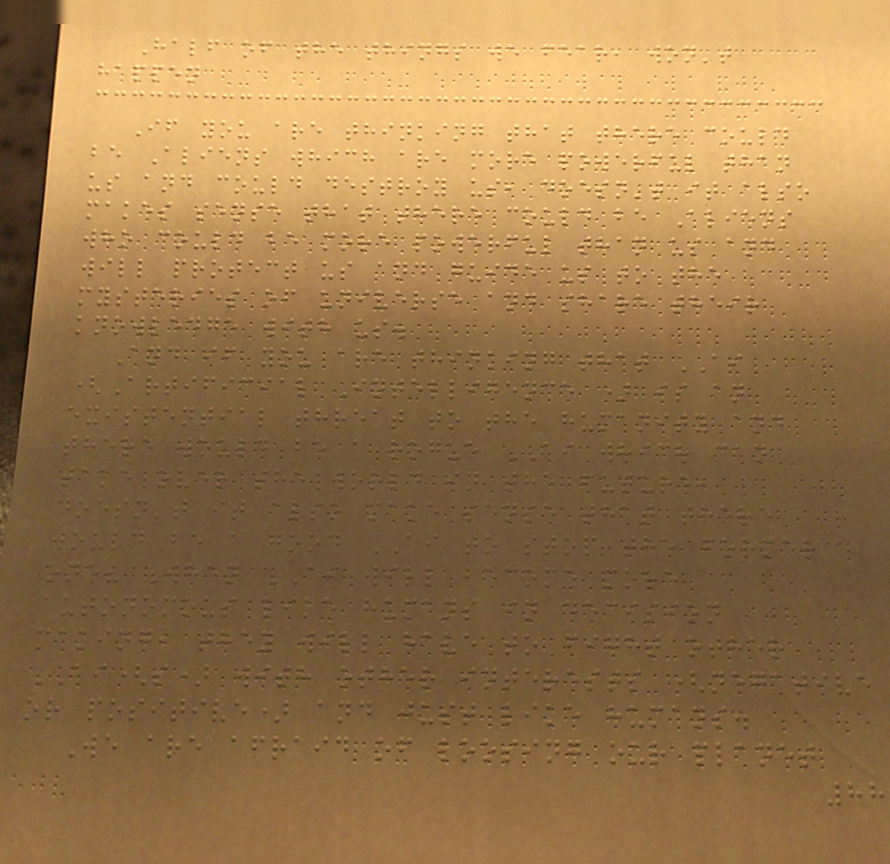Half of the things we fear, won't
happen
If you are thinking that there could
be Aliens which are more powerful than
us and could destroy us, doesn't it also
makes sense that there could be Aliens
who could be more powerful than us and
will protect us and guide us to the
mysteries of universe and share their
knowledge with us.
And if you are thinking that AI
(Artificial Intelligence ) is an
existential threat to the humanity and
there would be a rogue AI which can
take over the world in the future,
doesn't it also make sense that there
would be a good AI to stop the former
one? When AI will become more
autonomous like humans in decision
making, they will have to fight other
AI(s) with other interests (negative
or positive) and just like humans.
We are afraid of loosing our planet
88
